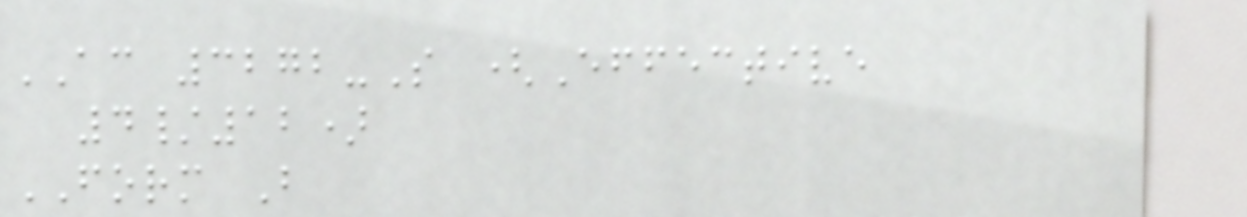AC 3272-S (Effective
4/12)
FORM B
